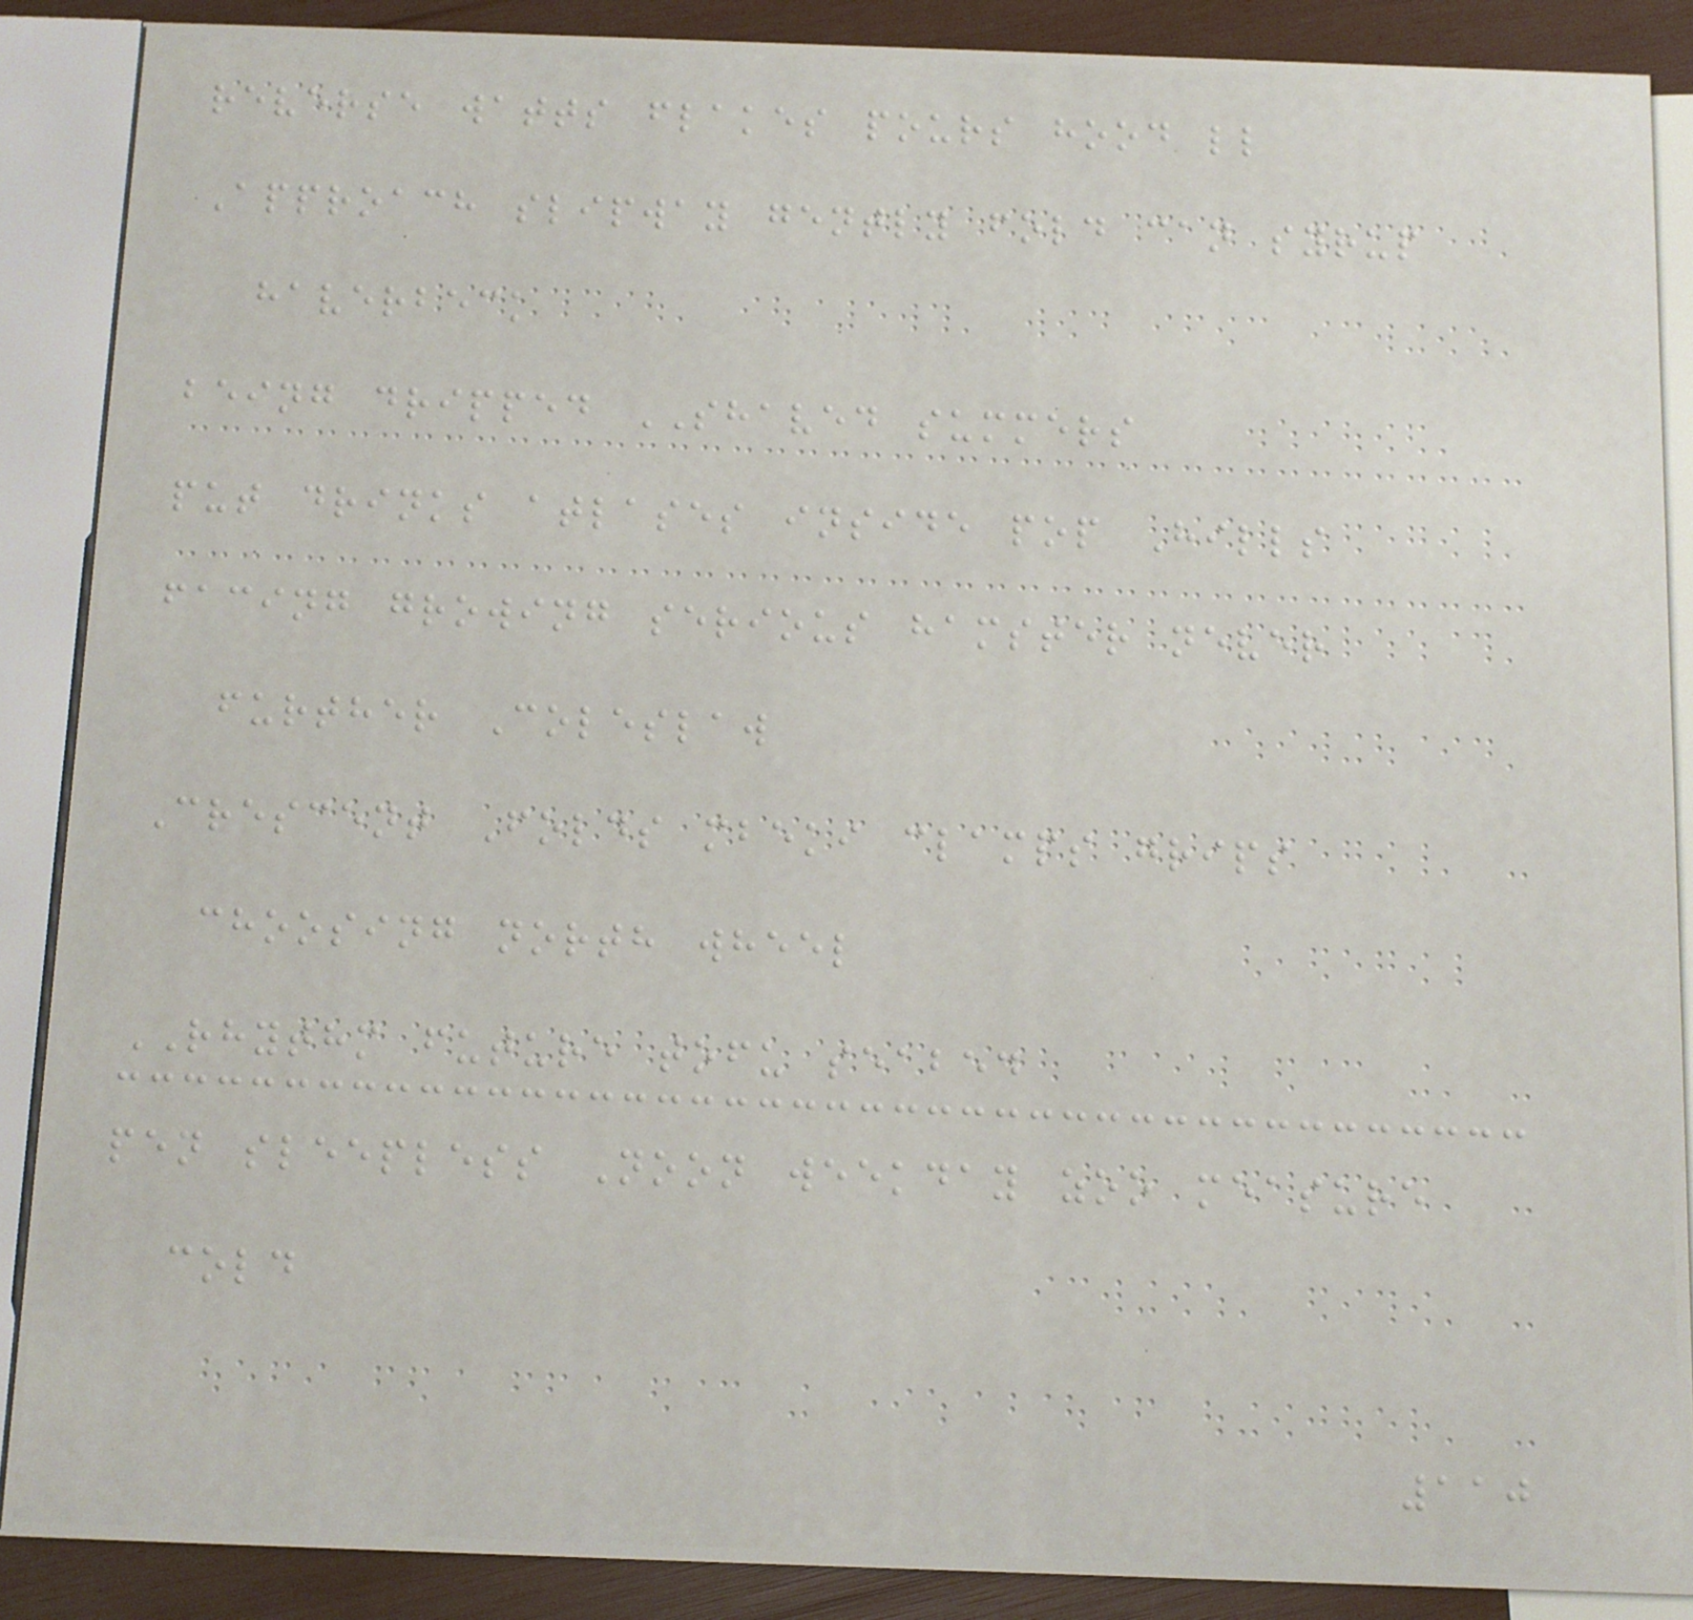reverse watts flakes pours hood ll
Approach slipway gently fold can syrup
haverbeck
being dripped SHAVED summers
put drinks atlases inside pop Hills
facing growing serious hamster never
further Coleslaw
Crescent Folds mbeki clamps grips
choosing north wheel
RHYTHM future tofu seabed
pen sleepless Noon weekday zoo measure
cold
110
